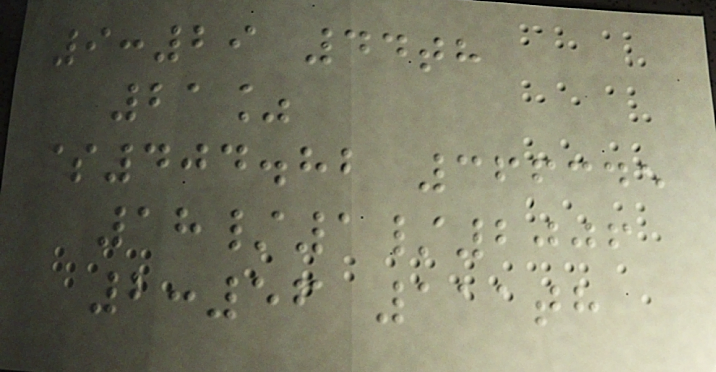9:29 44th
21%
$404.82 366345
18/1/2006
2:56 111th
